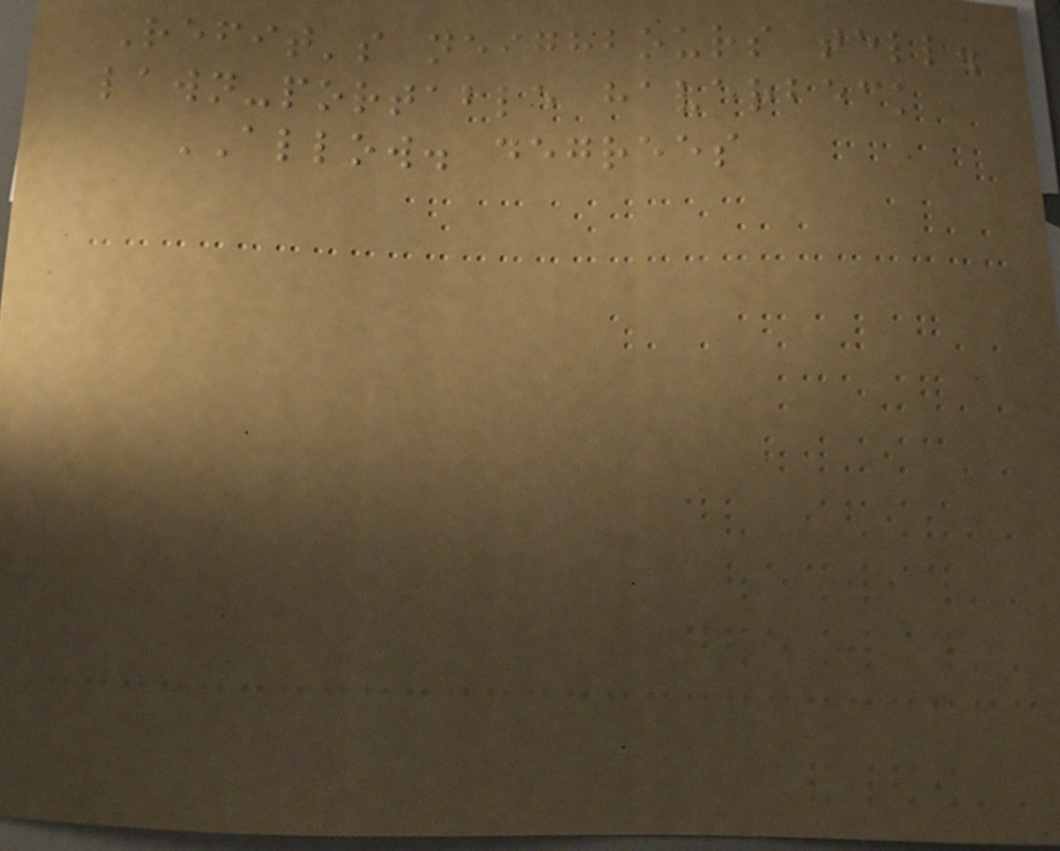Refit's neighbours tell.
lawn-portable haverbeck
ALLOW. degrees
